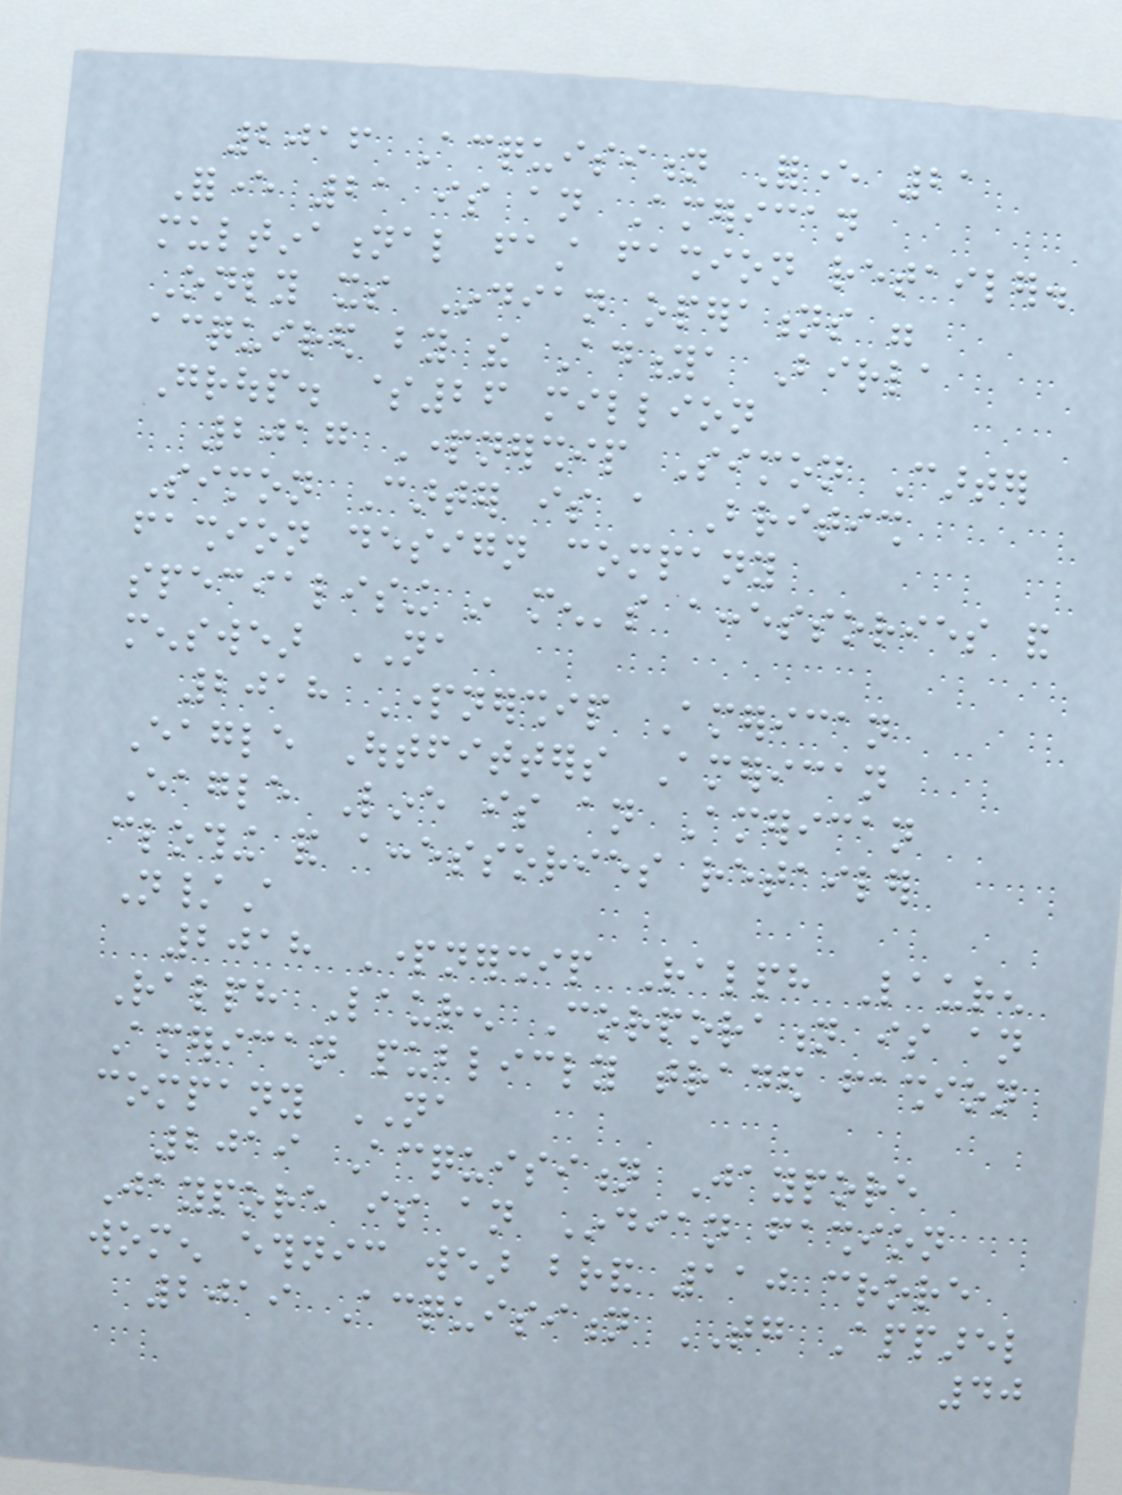2016 Acquisition Forever 21
Forever 21 is an American
multinational fast fashion retailer.
Only its Indian operations were
acquired by the Aditya Birla
Group. $26 million
2017 Partnership Simon Carter
Simon Carter is a British
fashion design company
specialising in men's accessories and
menswear NA
2018 Partnership American
Eagle Outfitters American
Eagle Line is an American
clothing and accessories retailer
N/A
2018 Partnership Ralph Lauren
Ralph Lauren Corporation is an
American publicly traded fashion
company NA
2019 Acquisition Jaypore
Jaypore is an Indian fashion
women ethnic wear brand 110 crore
2019 Acquisition TG Apparel
40
